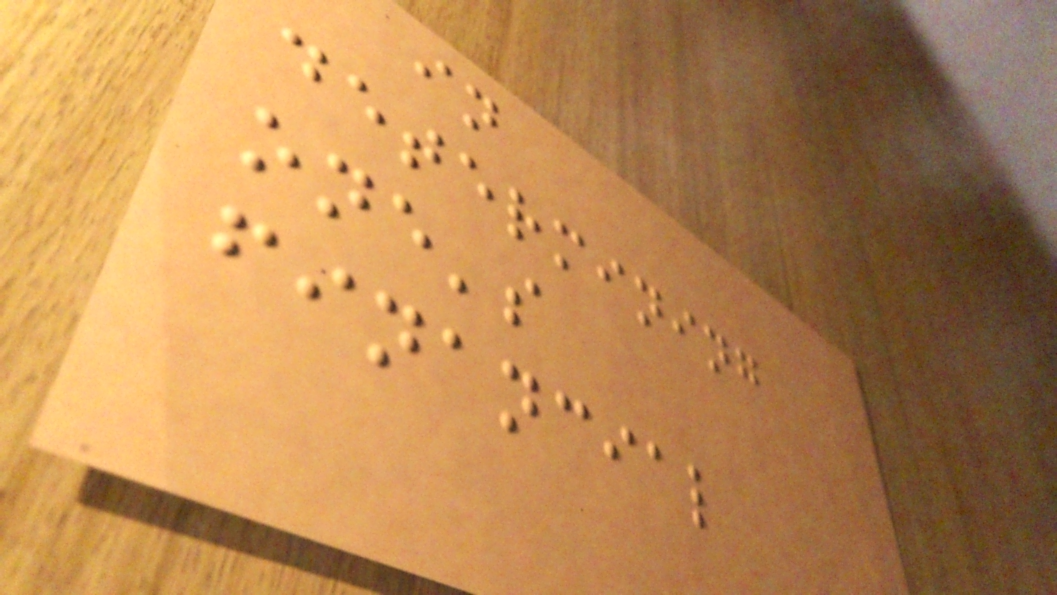in
determining
one's
financial
